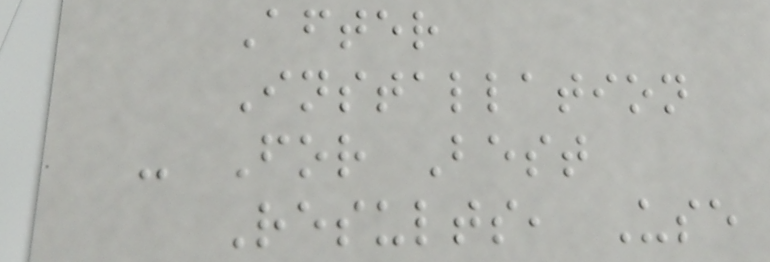After
Installation
- For Best
Results, Use
